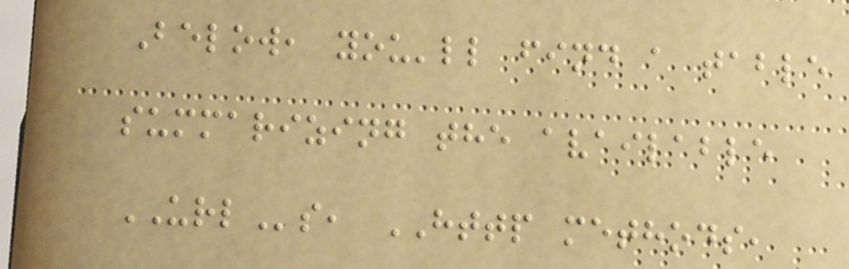Below, you'll find a table
summarizing the available
URLs, HTTP methods,
